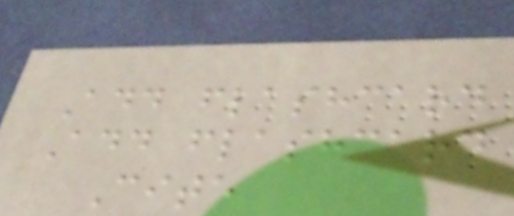Add flashcard
Add flashcard
Cite
